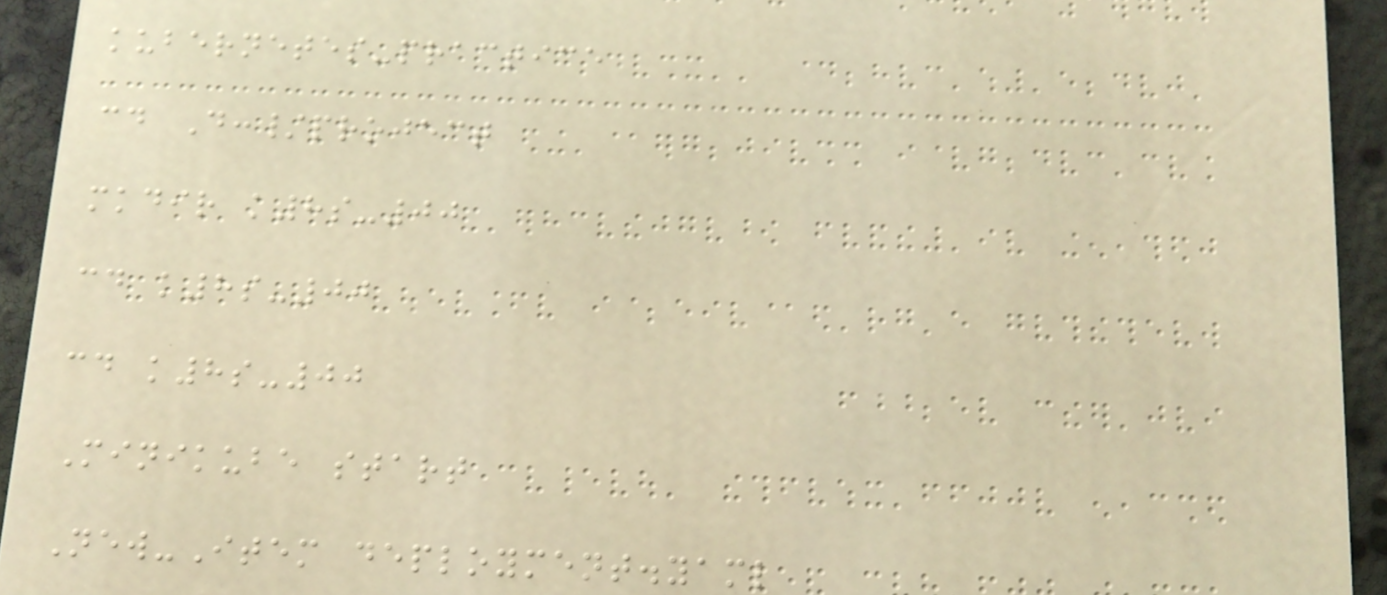kubernetes-practice
cd D:/project
mkdir k8s-00
cd k8s-00
cd k8s-00
Minikube start
New-Item deployment.yaml
